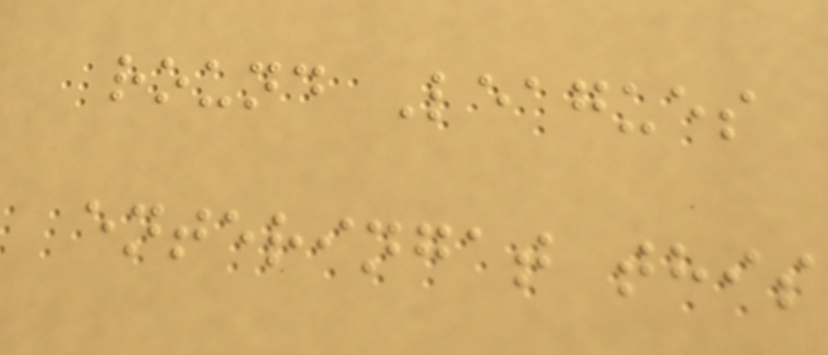round Leagues
enteringat this
